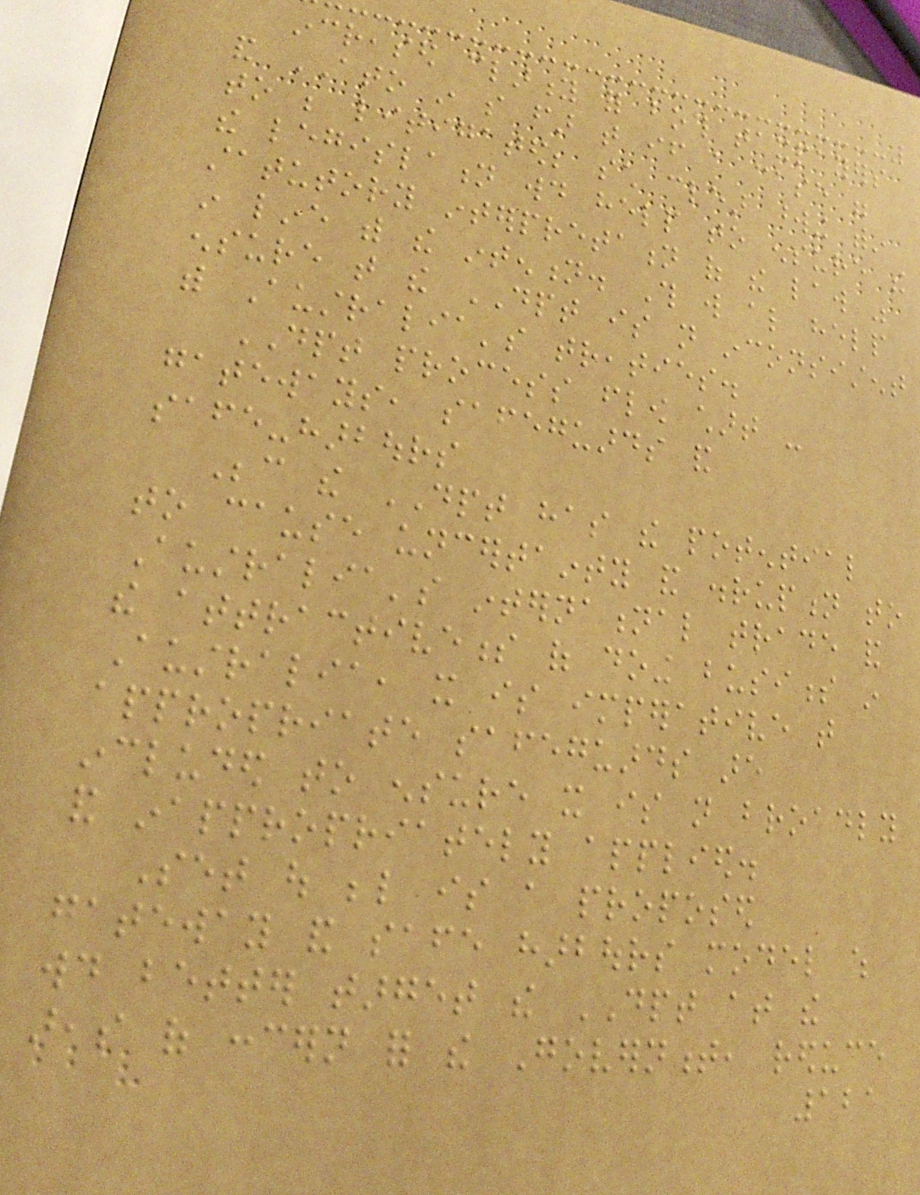increased clarity for both taxpayers
and ATO in so far that if a case were
to be litigated; such clear wording within
the legislation would help to ensure the
statutory interpretation of the law was
in line with the intention. This will also help
ensure that the DPT is not inconsistent
with Australia's treaties.
DPT process flow chart -
gateways, safeguards and
safe-harbours
Because the DPT has the potential
to cause uncertainty and disruption to
Australia's international trade and
the attractiveness of doing business in
Australia, it is imperative that
appropriate safeguards are
included to ensure it is not broadly
and inappropriately applied.
Set out below is a proposed
gateway and safe harbours model which
would better target the DPT at the
areas of concern for the Government, reduce
121
